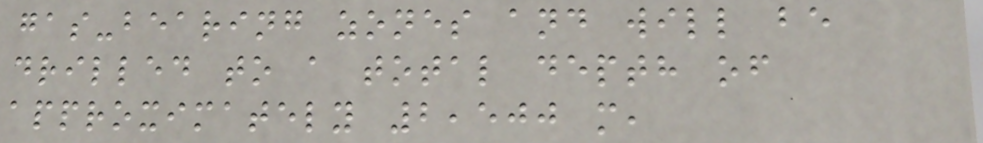gas-bearing zones and will be
drilled to a total depth of
approximately 2,500 m,
